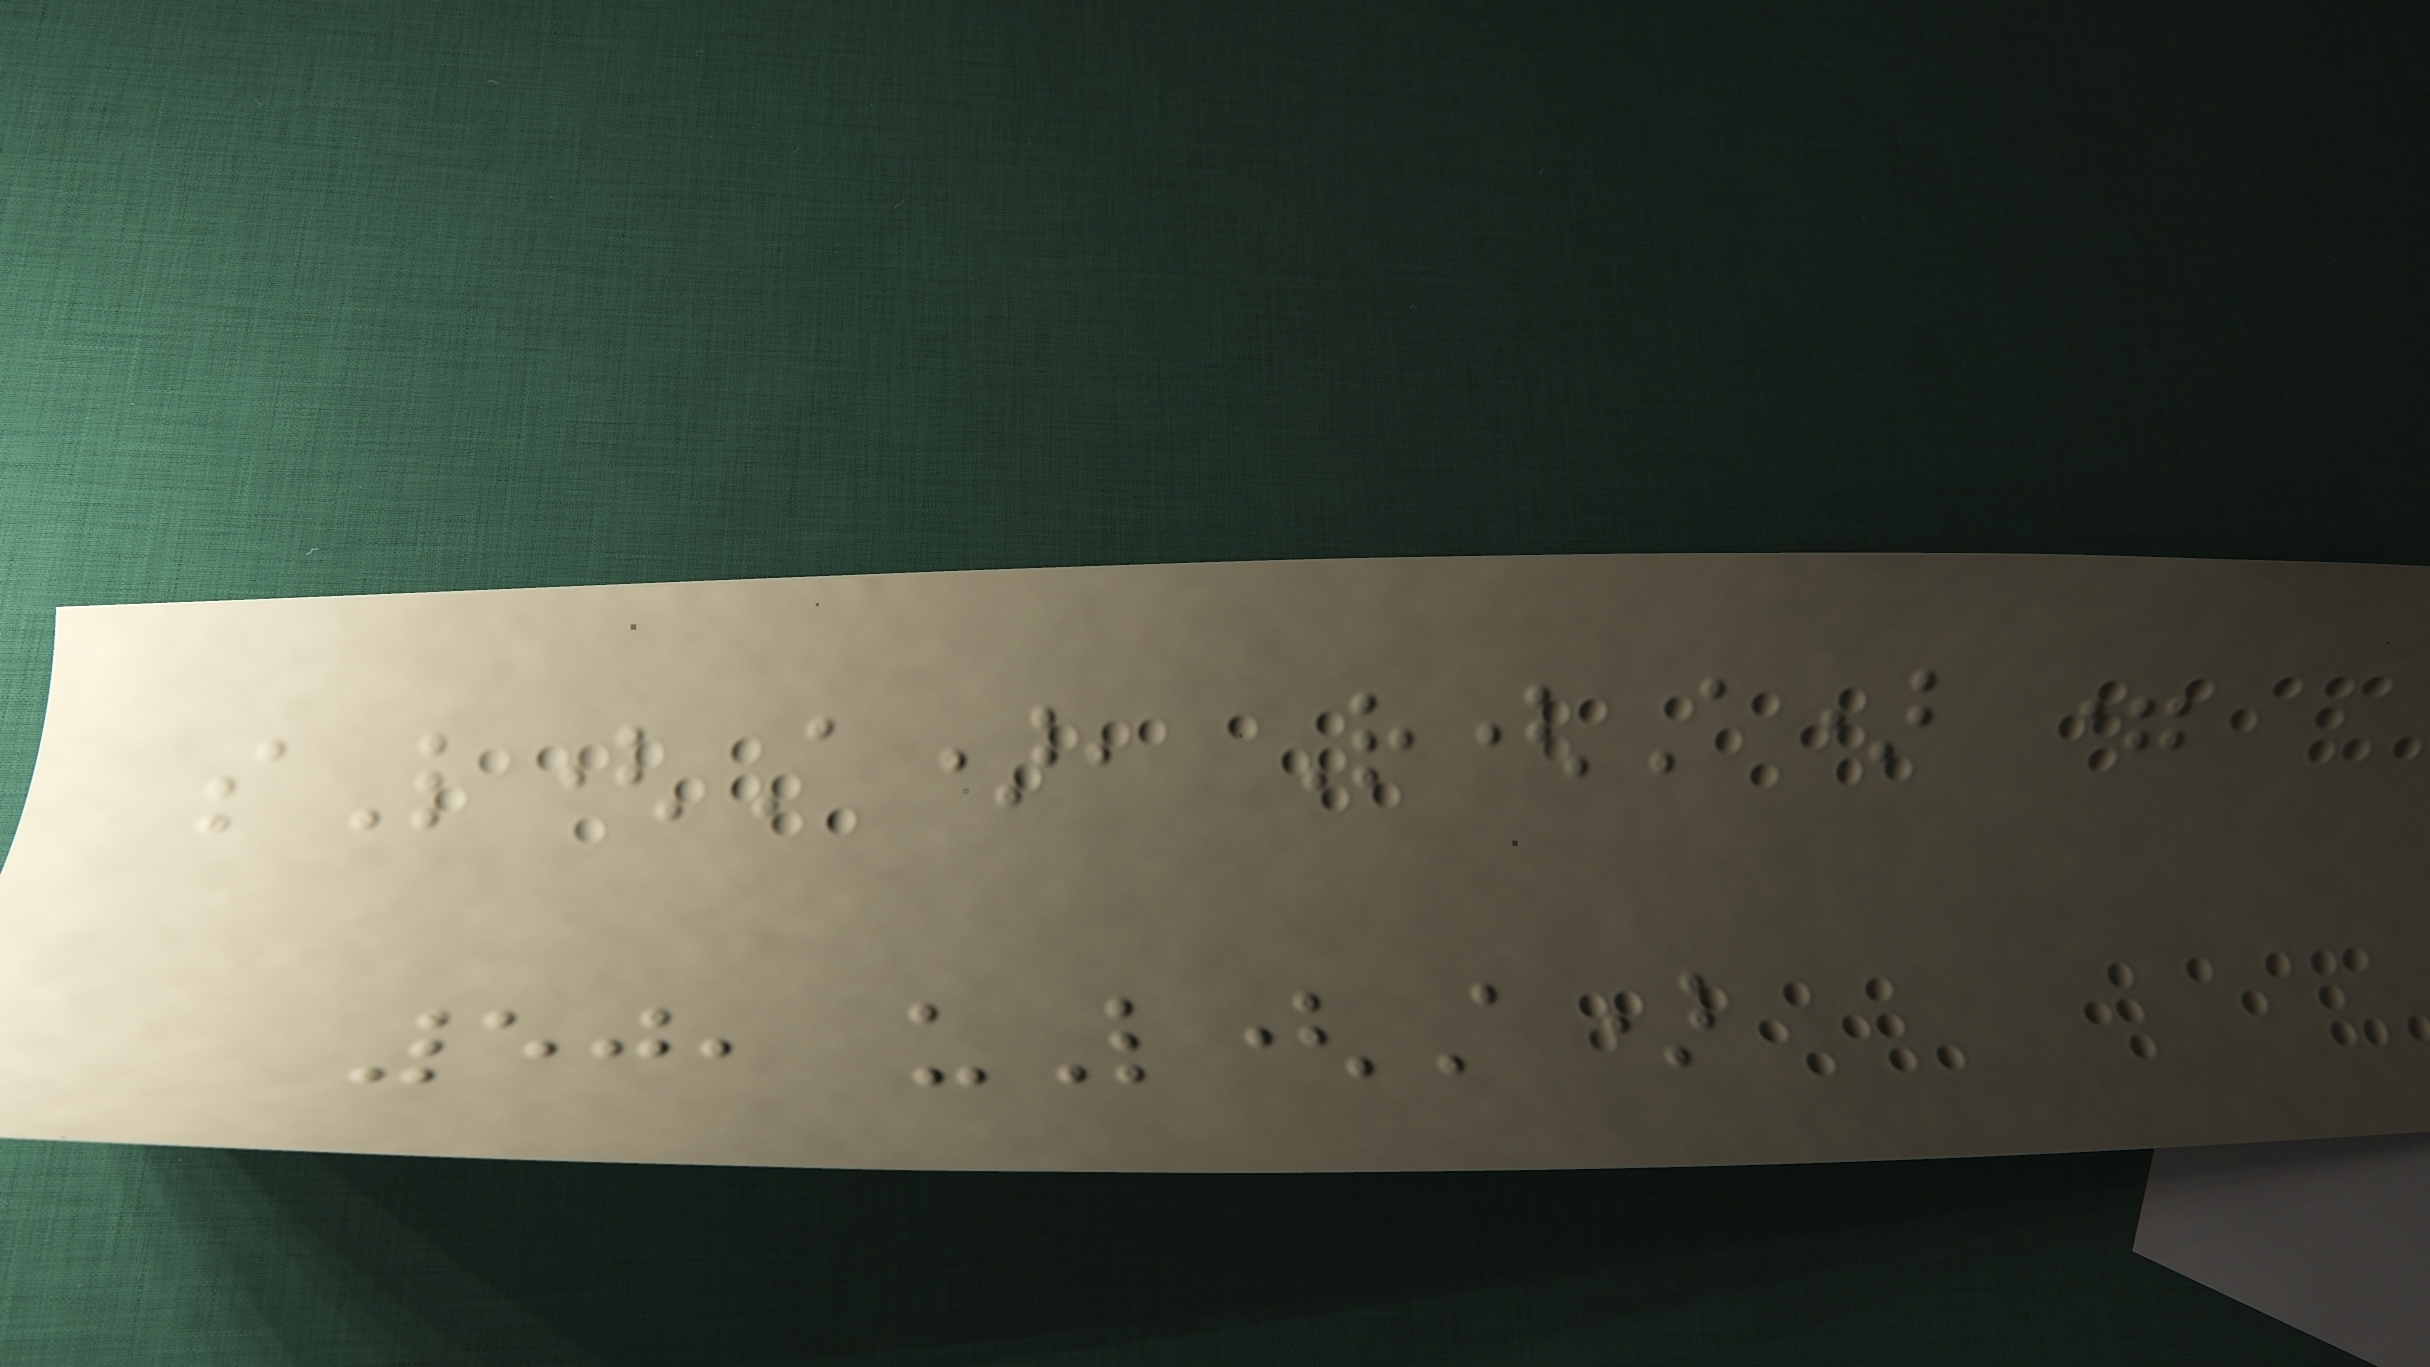sL(A), R(A) =
50, uL(A)
